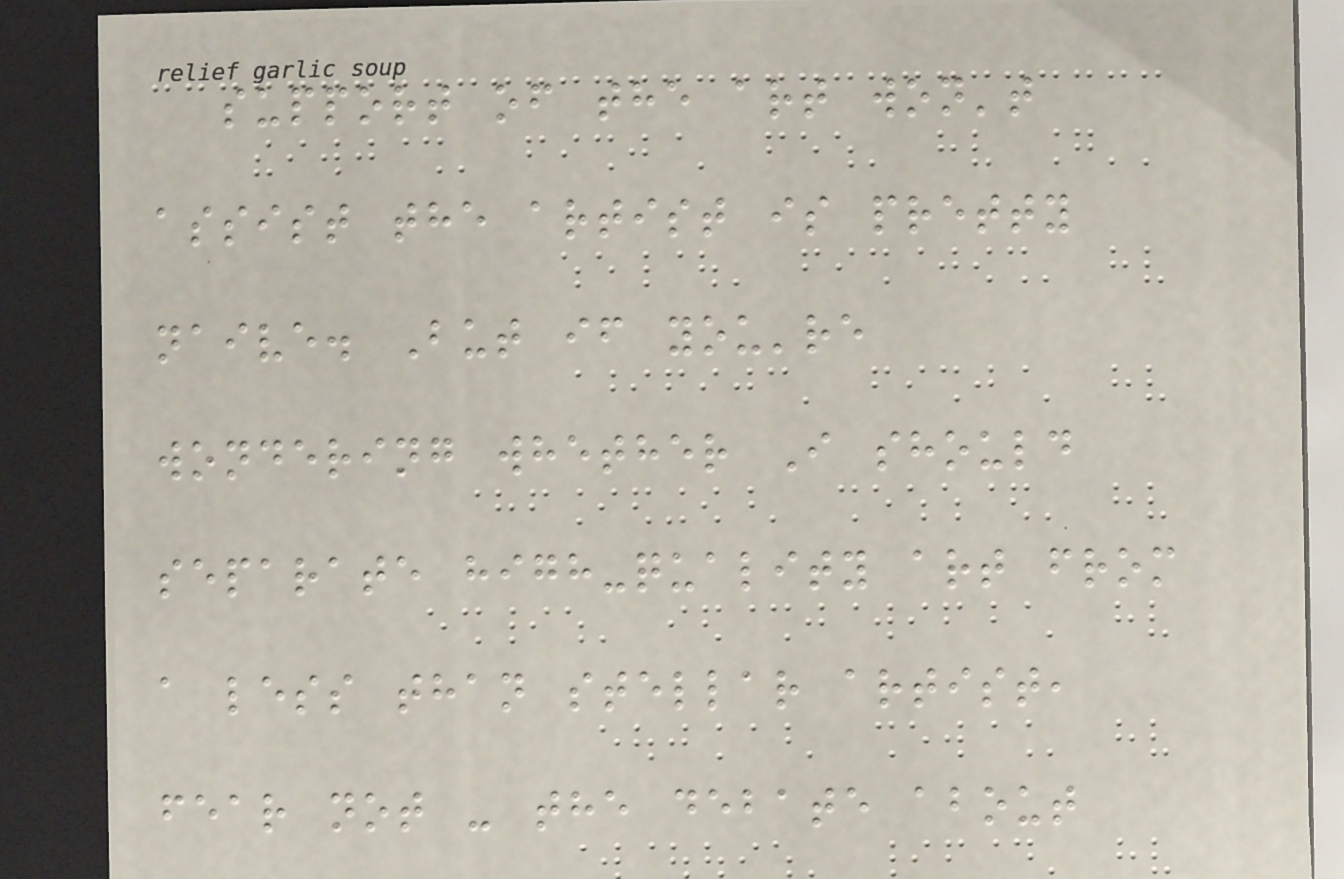support of the art won't
assist the artist is pretty
naive. But if you're
wondering whether I should
separate high-quality art from
a less than stellar artist,
fear not - the debate about
